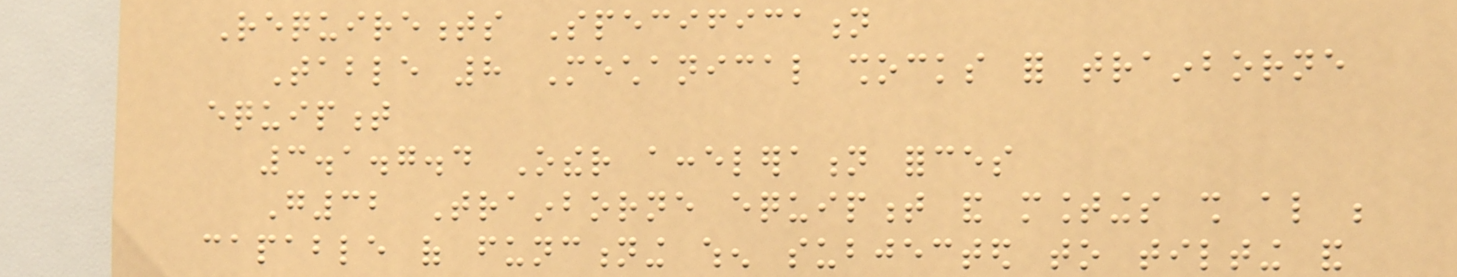Requirements Specification
Table 8 Mechanical shocks for trainborne
equipment
3.1.7.4 Other acceleration forces
G32 Trainborne equipment and mountings shall also be
capable of functioning when subjected to tilting and
